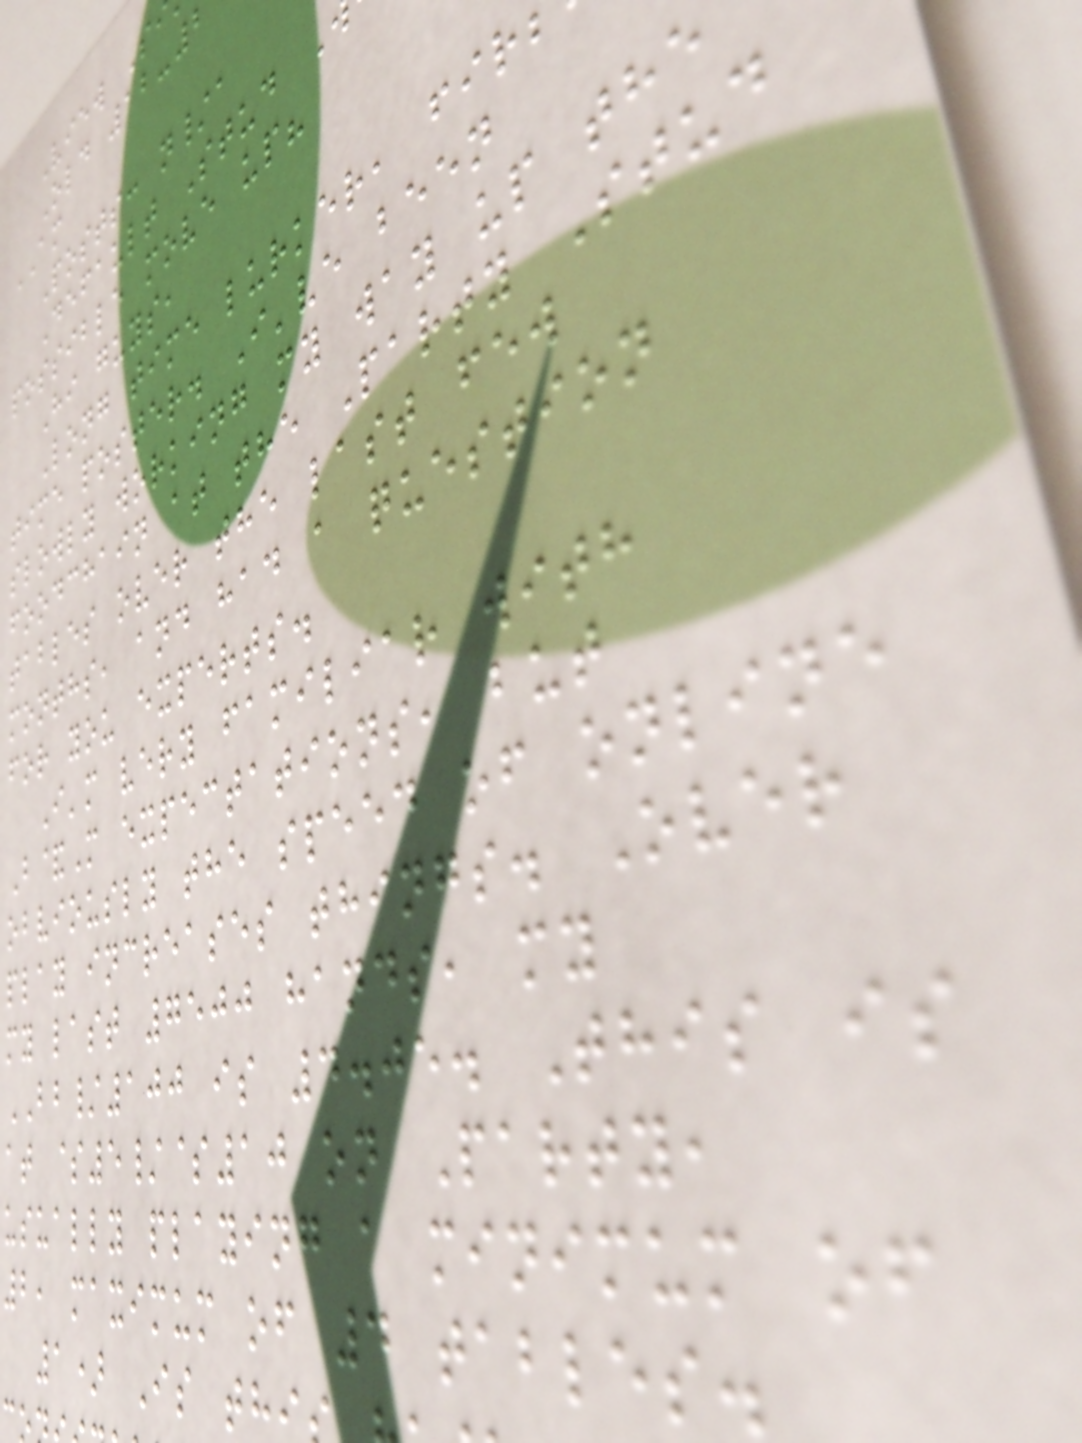View Si
Old 12-
AM
Posts: n/a
Default Stud
possible move up?
Hi guys,
Long time lurker, fir
time poster. I've been
slowly working my way up the
foodchain at the Party Stud
tables over the last few
months, and had a question
for you experts.
I'm very familiar with
B&M expectations, but
obviously the speed of online
play increases things. Over
my last 7500 hands, my
BB/100 is 4.05. This is
at $5/$10 on Party,
usually playing a minimum of
2, maximum of 4 tables.
1) Is th
